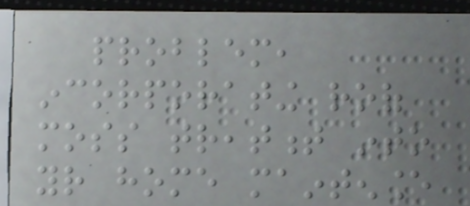problem,
incorporating roof
moss treatment into
your home maintenance
